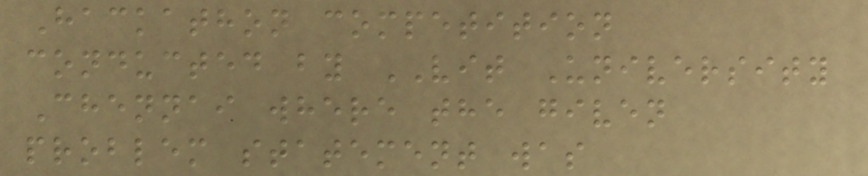Hackathon competition
conducted by VIT University
Chennai where the given
problem statement was
